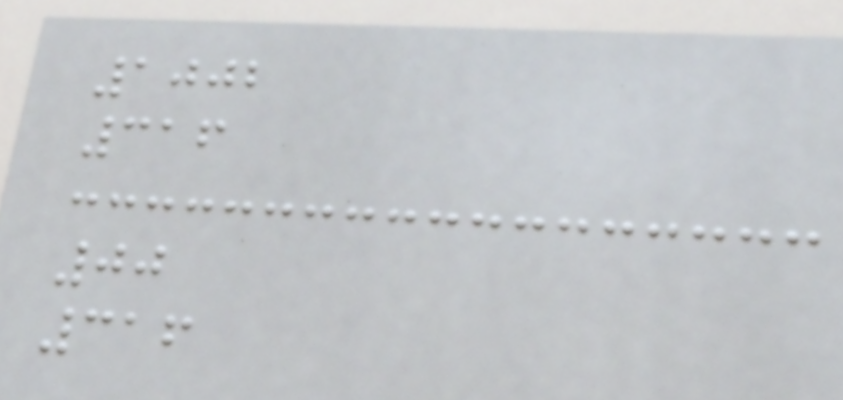1002
316
00
316
